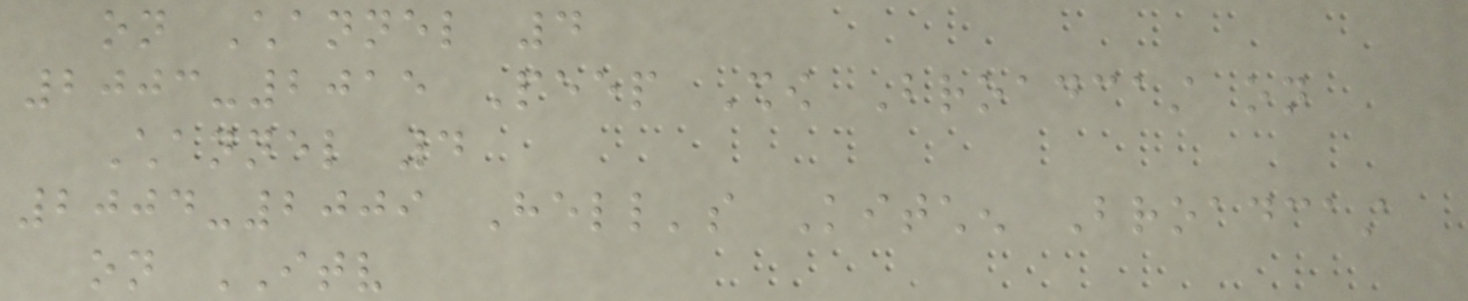on Channel 4
2003-2015 Peep Show Broadcast on
Channel 4
2004-2009 Hell's Kitchen Broadcast
on ITV
